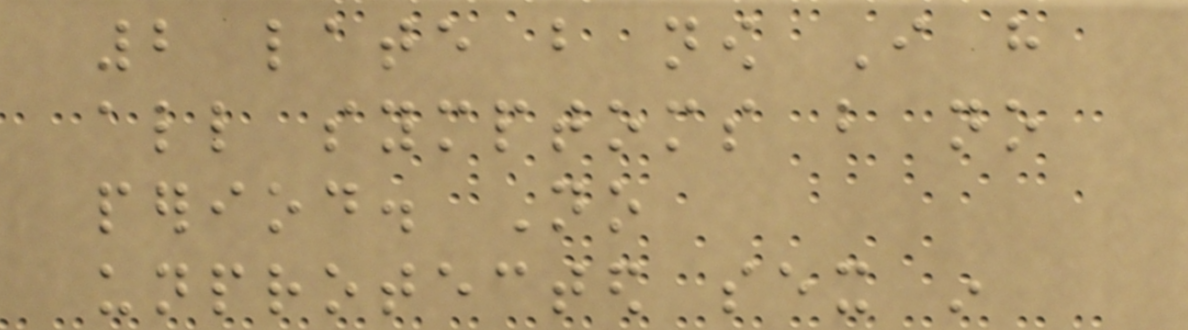2 late but now I have
all symptoms but no
period. No
unprotected sex in
